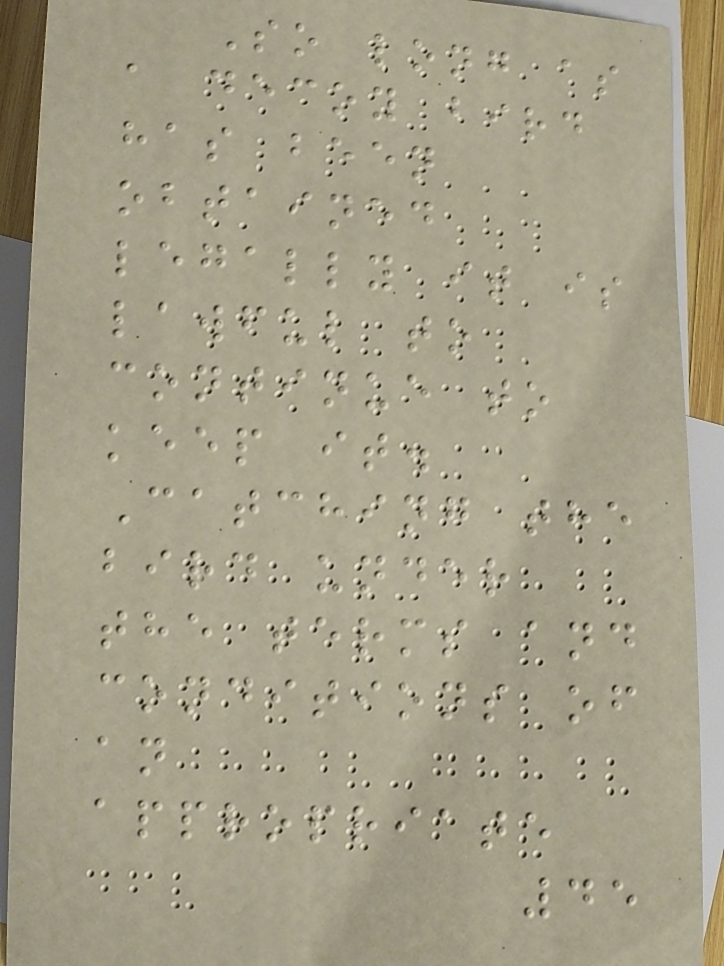So long as
a decoy bird
has been
obtained
legally it is
lawful to
continue to
keep it.
Catching the
bird under
the terms and
conditions of
an
appropriate
45
